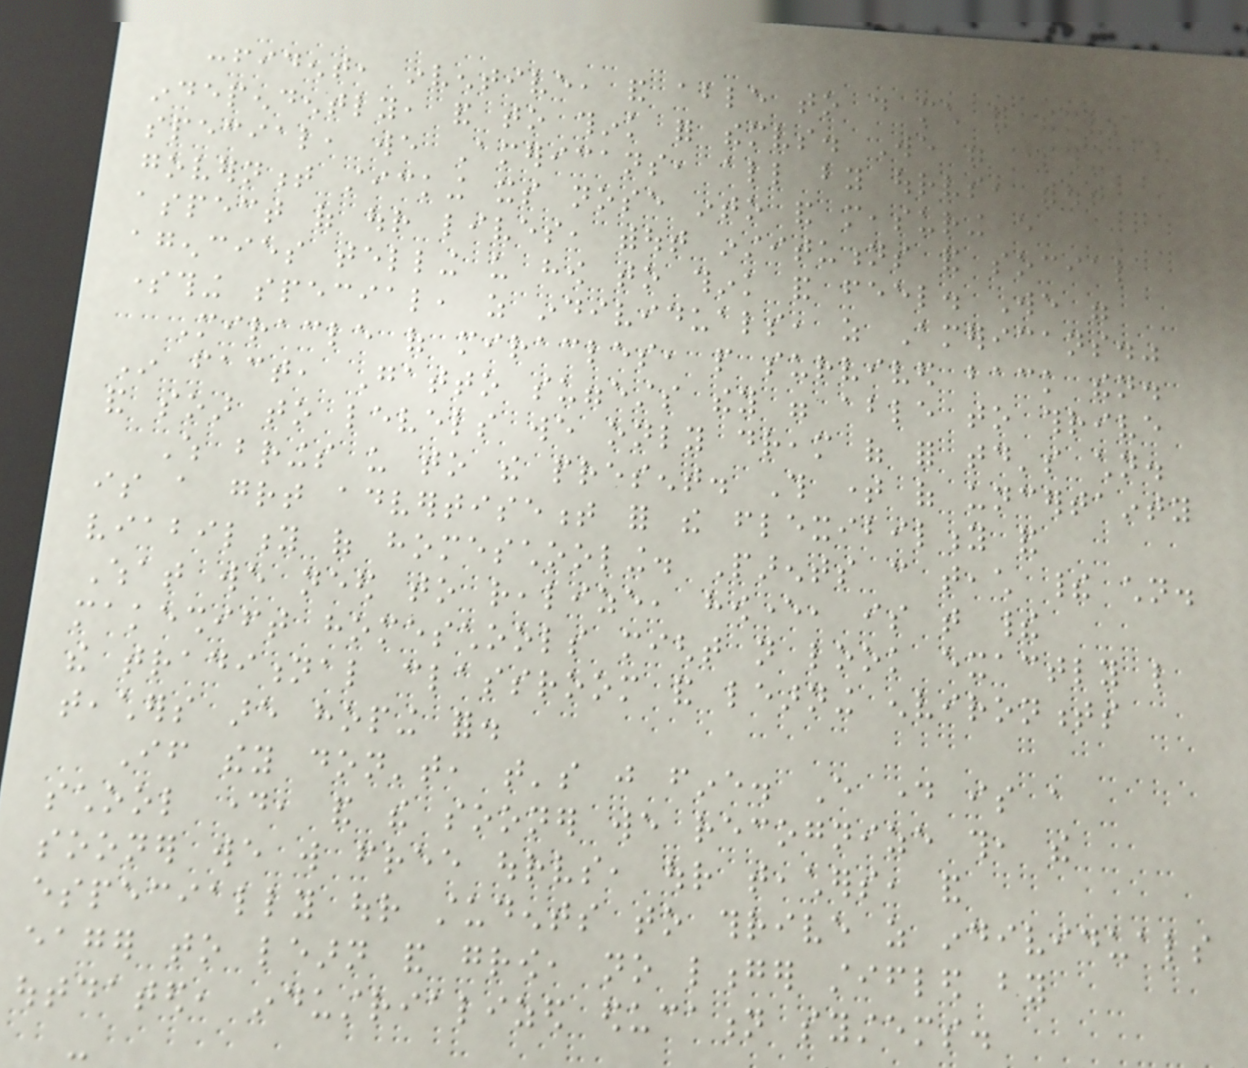confident, inventive, and able to do much for themselves
independently, and to think for themselves. We were something
special, we Americans, all by ourselves, without
government sticking its nose into and measuring every
aspect of our lives, without institutions and social
agencies telling us how to think and feel. We were
something special, as individuals, as Americans."
Miracle of miracles, people survived back then.
In fact, Gatto suggests they were able to thrive
and soar to levels we only dream of for today's children.
Which brings us to the present. This time of uncertainty
is a great advertisement for the flexibility and
viability of homeschooling. Parents can teach their children.
What we need to realize, however, is that their
makeshift homeschools might not look exactly like
the traditional classroom and learning environments
teachers are hoping for.
If they don't, that's just fine. Every day is a
school day, and the sooner we recognize this, the
sooner we will free ourselves, our teachers, and
especially our students to thrive as individuals
eager to learn and grow, no longer stifled by
outdated, industrialized education systems.
-
